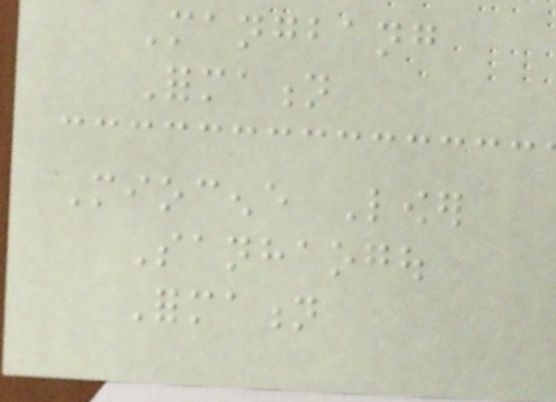Mangbang
Formation
Miocene Lower
Sanhaogou
Formation
